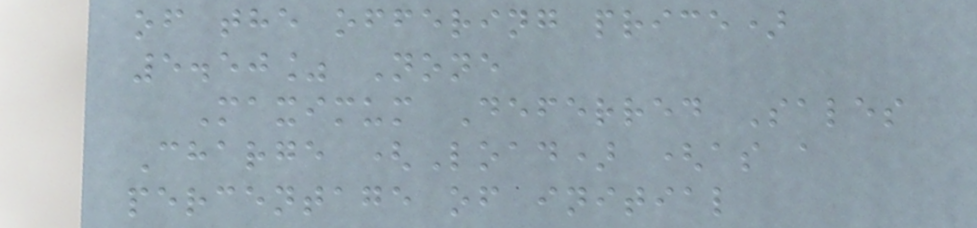of the offering price)
5.50% None
Maximum Deferred Sales
Charge (Load) (as a
percentage of initial
